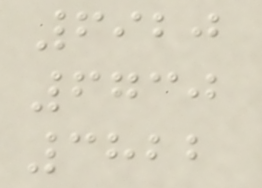6920
6730
3822
